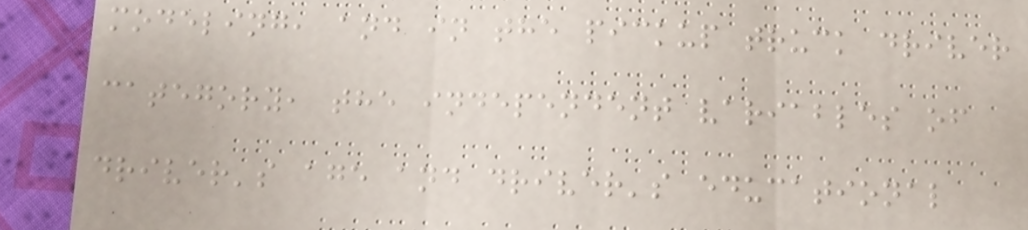modeling, and in the pickup truck driver
category, the independent variables of
driver's age and driver's educational
